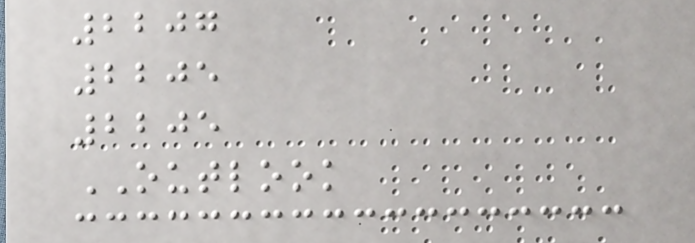2207
2205
2205
OUTLOOK
